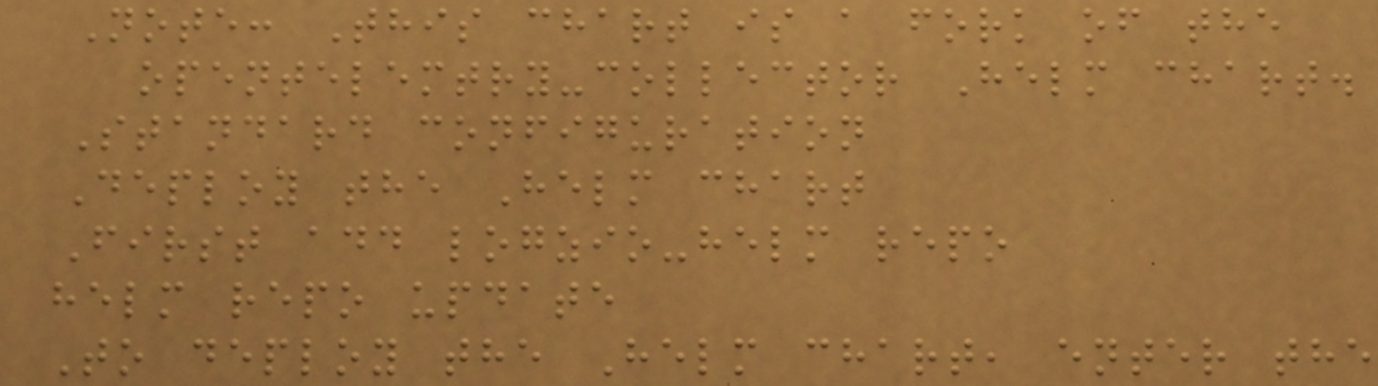Note: This chart is a fork of the
opentelemtry-collector Helm chart.
Standard configuration
Deploy the Helm chart
First add logzio-helm repo
helm repo update
To deploy the Helm chart, enter the
